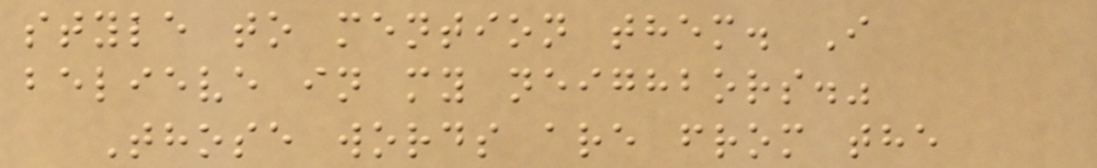style to mention them. I
believe in my neighbors."
Those words are from the
